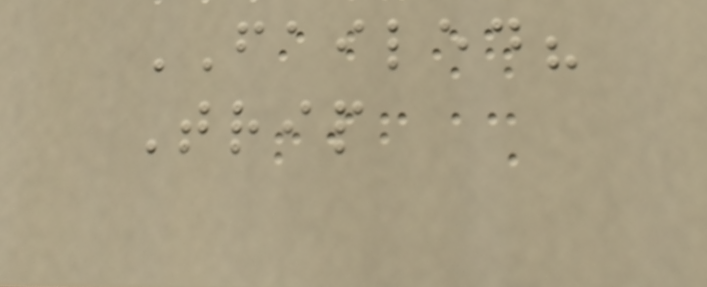FAILED?
Trip
